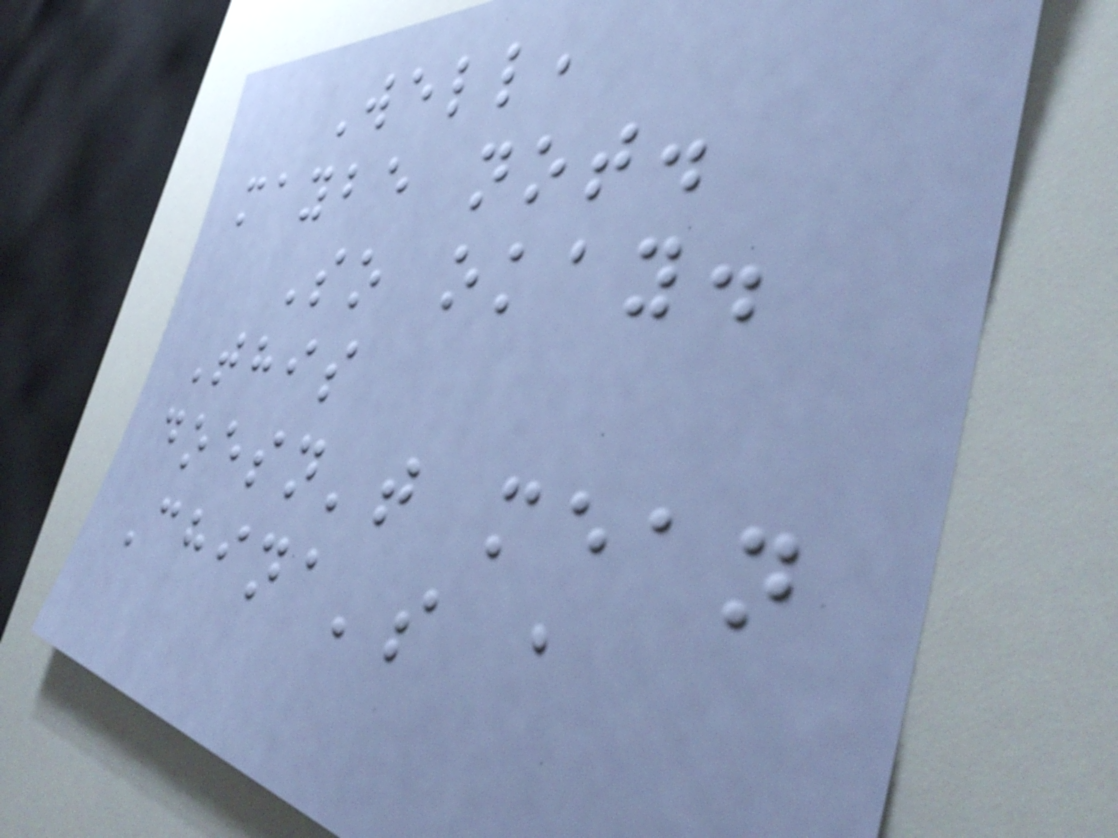Well,
maybe not.
So okay.
This
doesn't mean
China's a
